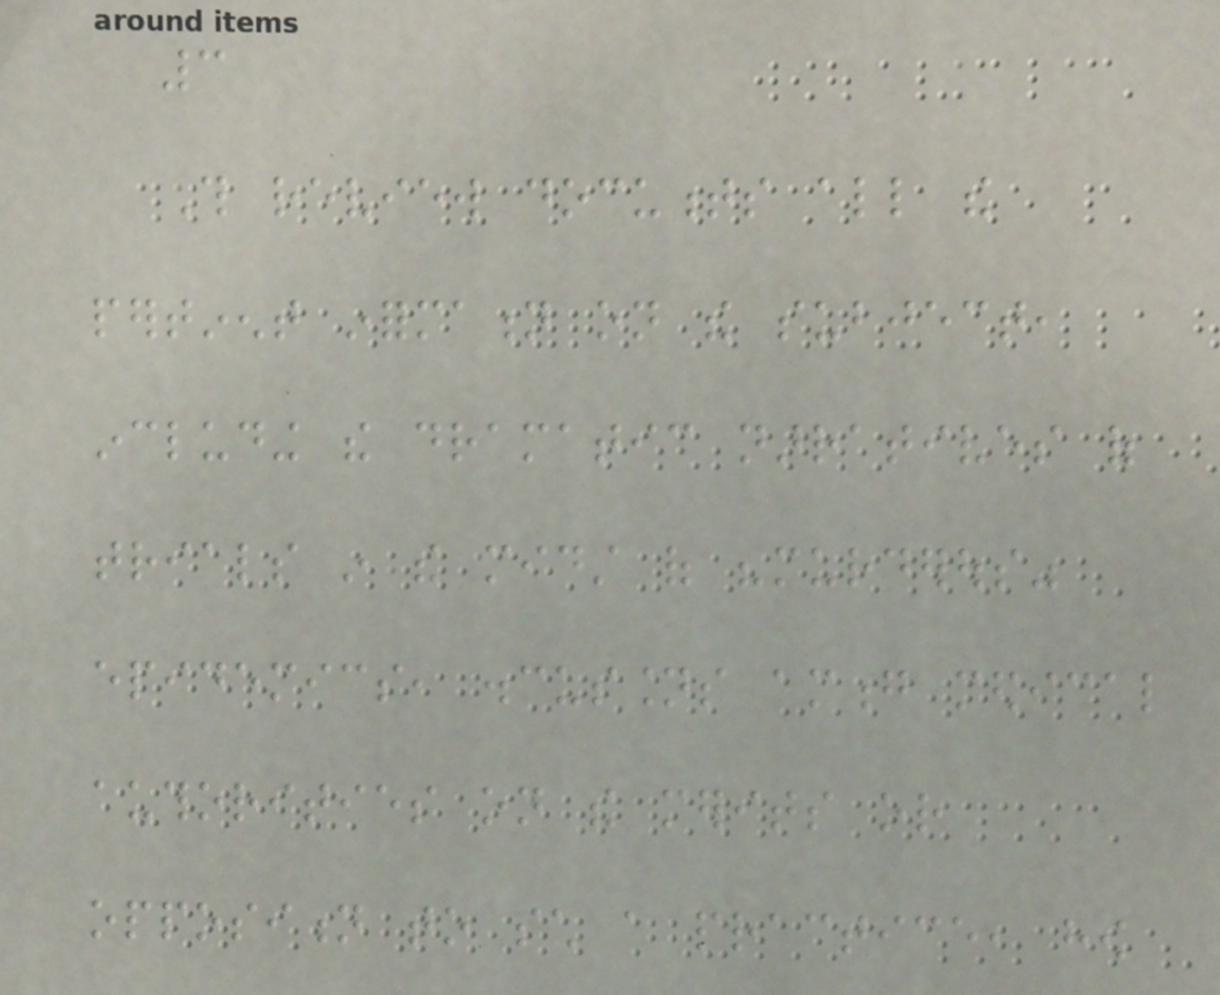3
This review documents all the
pertinent information on the subject,
including the dramatic narratives of
trials in the midst of "murderous"
epidemics, discussions among medical
authorities on the merits or
opposition to such a practice, how
